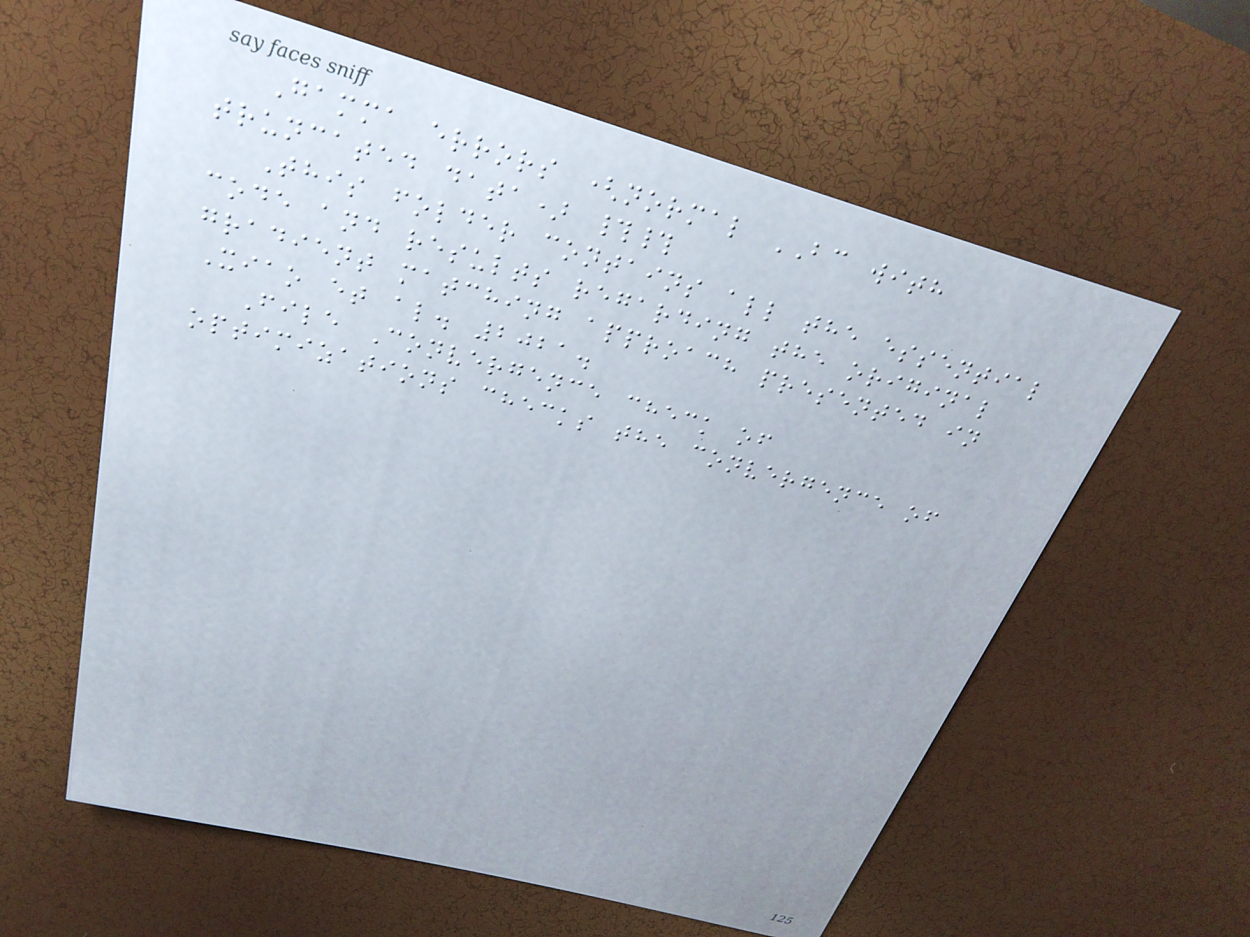Gamma errors (normal BC with
truncated data) ##
This folder contains all the essential
code and results regarding the original
gradient matching approach presented in
Xiao et al. 2021.
File Convergence check of
optimizations checks the convergence of
